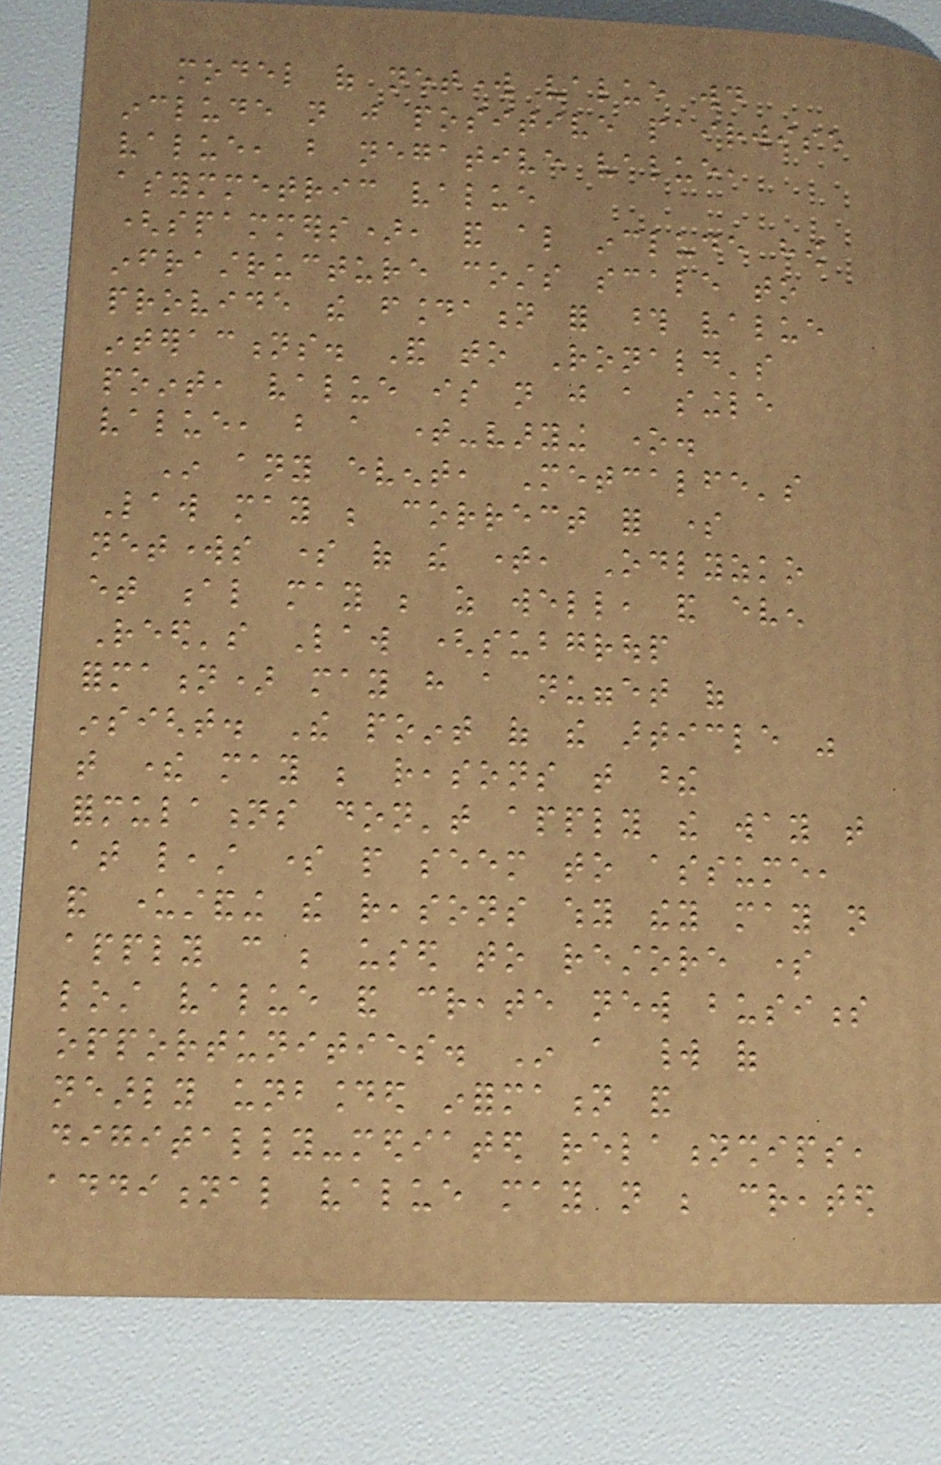model of network value would
include not just positive pairwise
value, but negative value,
asymmetric value
(spammers), and also include how
infrastructure costs scale to
provide the foundation for those value
interactions. And to Ronald's
point, value is not just a single
value, but a time-varying one.
In any event, Metcalfe's
Law may be correct for some
networks some of the time, Odlyzko
et al may be as well, and even
Reed's Law (subgroup
formation) may have a nugget of
insight. The point of the article was
that there may be reasons that these
formulations don't apply the way that
at least some people seem to assume,
and understanding the reasons why they may not
apply can be used to restore some
lost value and create new business
opportunities. In a world of
nearly unbounded information and
digitally-mediated relationships,
additional value may not be created
